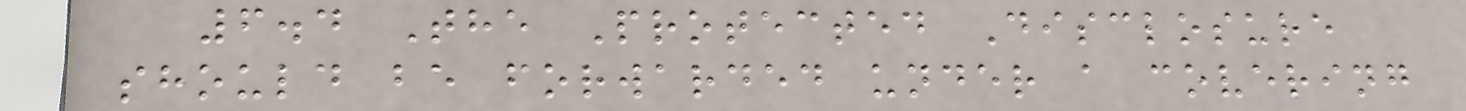6.4 The Protected Disclosure
should be forwarded under a covering
